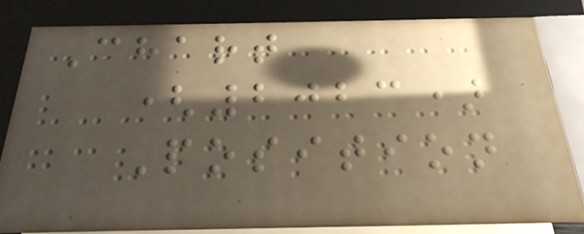Chart
(2023)
Position
